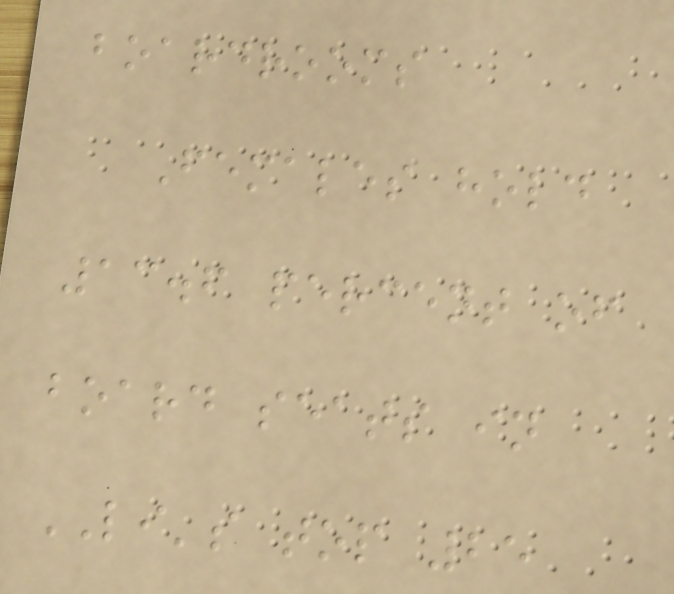boardrooms
Females hold
13.6 percent of
board seats in
LI's top 25
